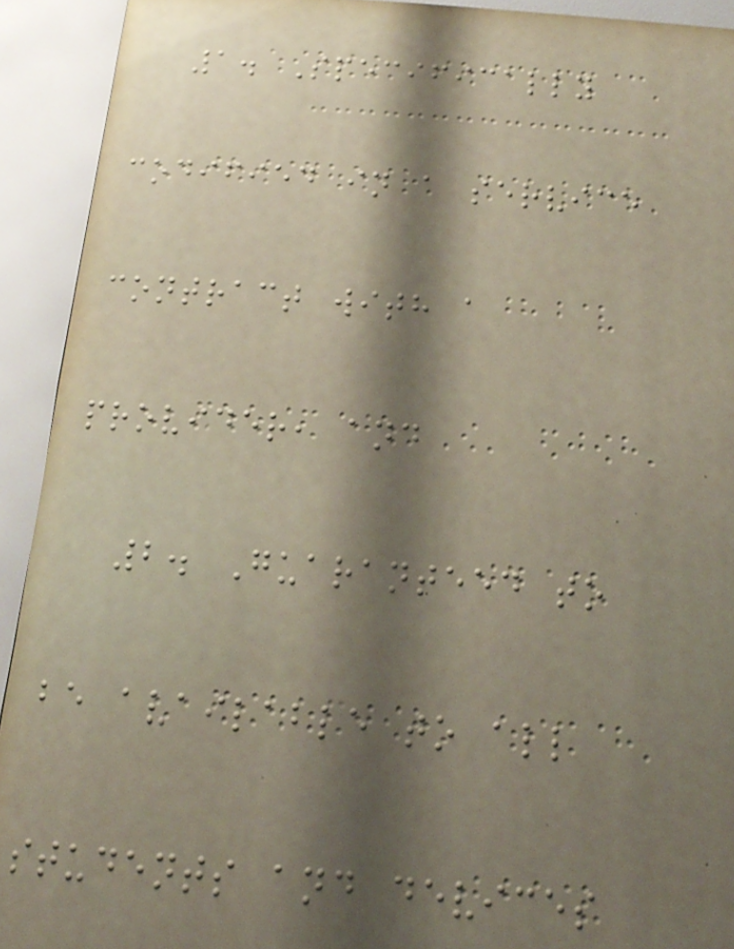1. Specifically
codified in a service
contract with a
provider, and
2. Guaranteed to
be available to all
students and devices
